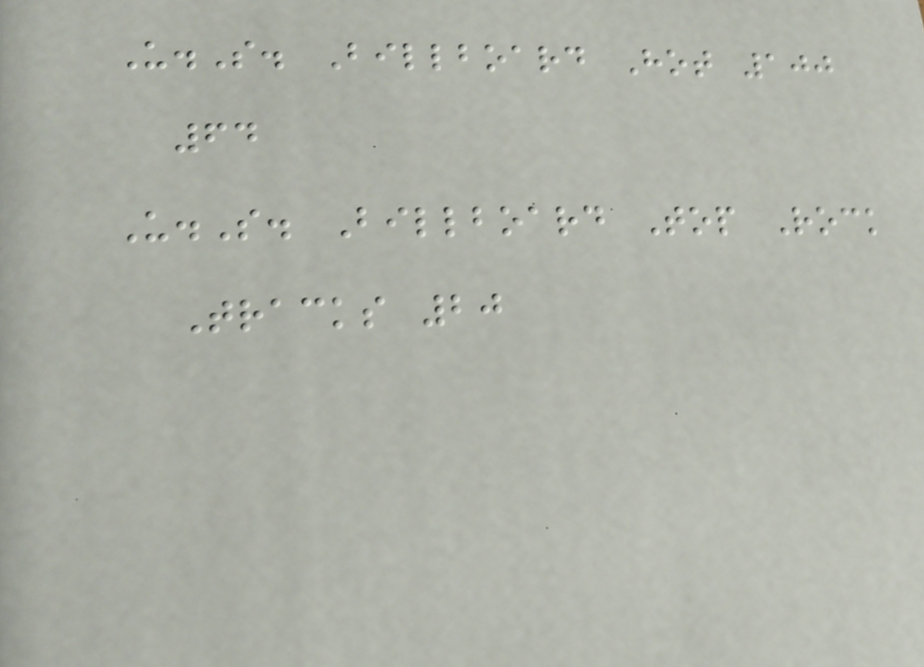U.S. Billboard Hot 100
64
U.S. Billboard Top Rock
Tracks 20
